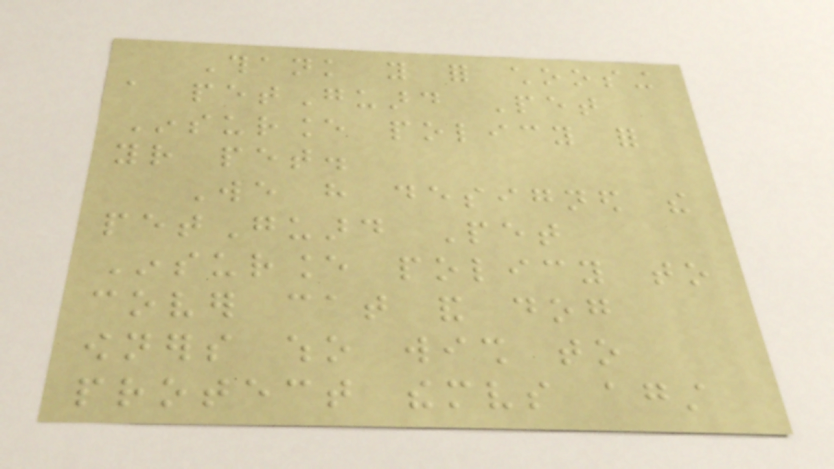Thank you for choosing
a petGuard Pet
Insurance policy for
your pet.
We have designed the
petGuard Pet
Insurance policy to
cover cat and dog
owners who wish to
protect themselves against
